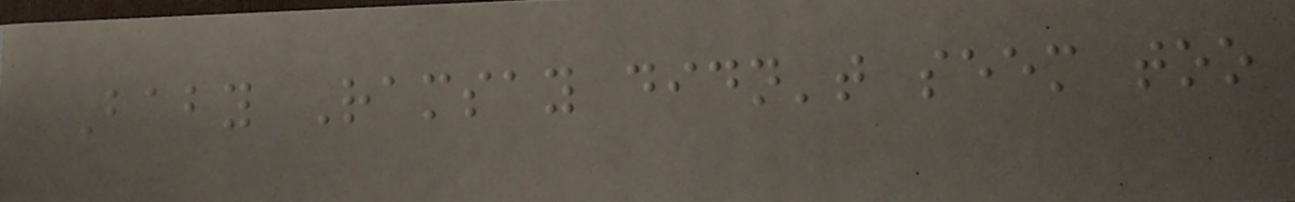Baby Ramsay didn't seem too
